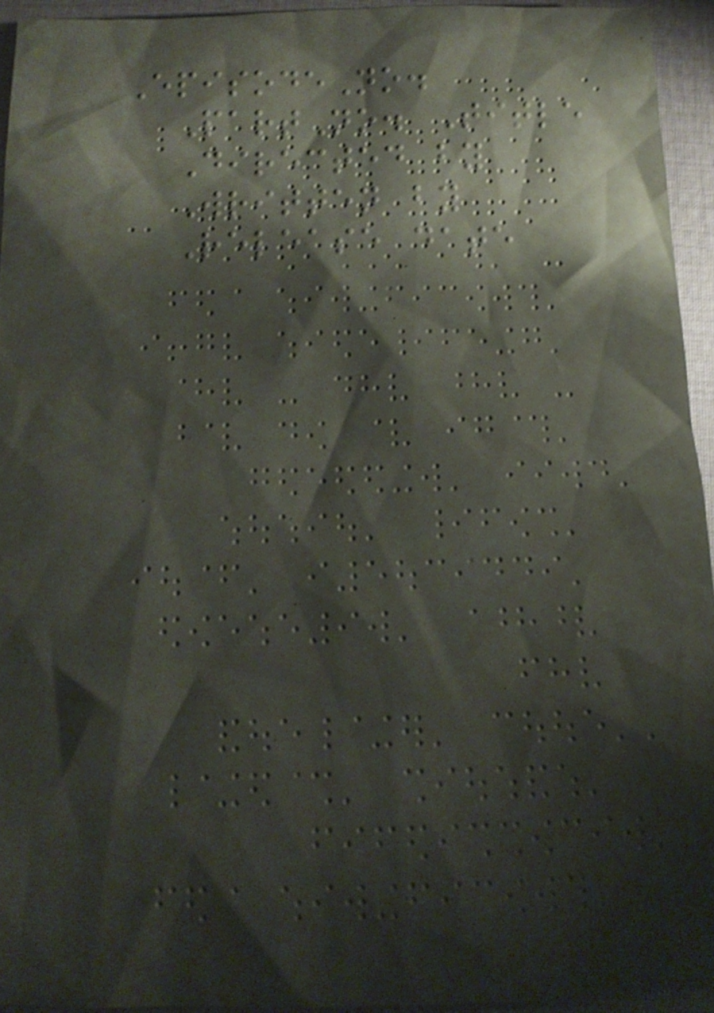EpisodeNo.
PartNo. Title
Directed by
Written by
Release date
